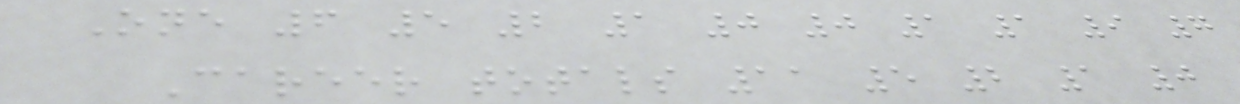One 6 5 2 1 0 0 1 1 9 7
Career totals 11 5 2 1 0
